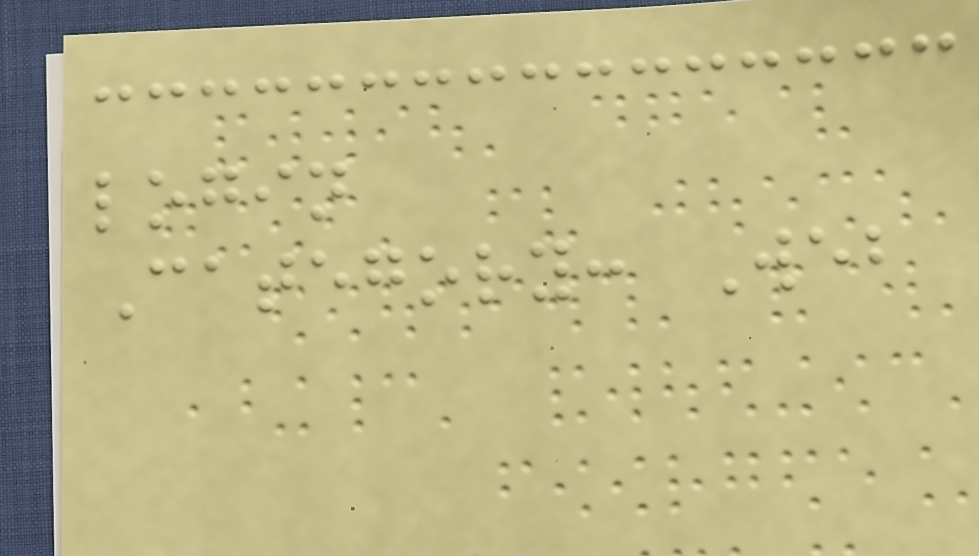login
Category: Web
